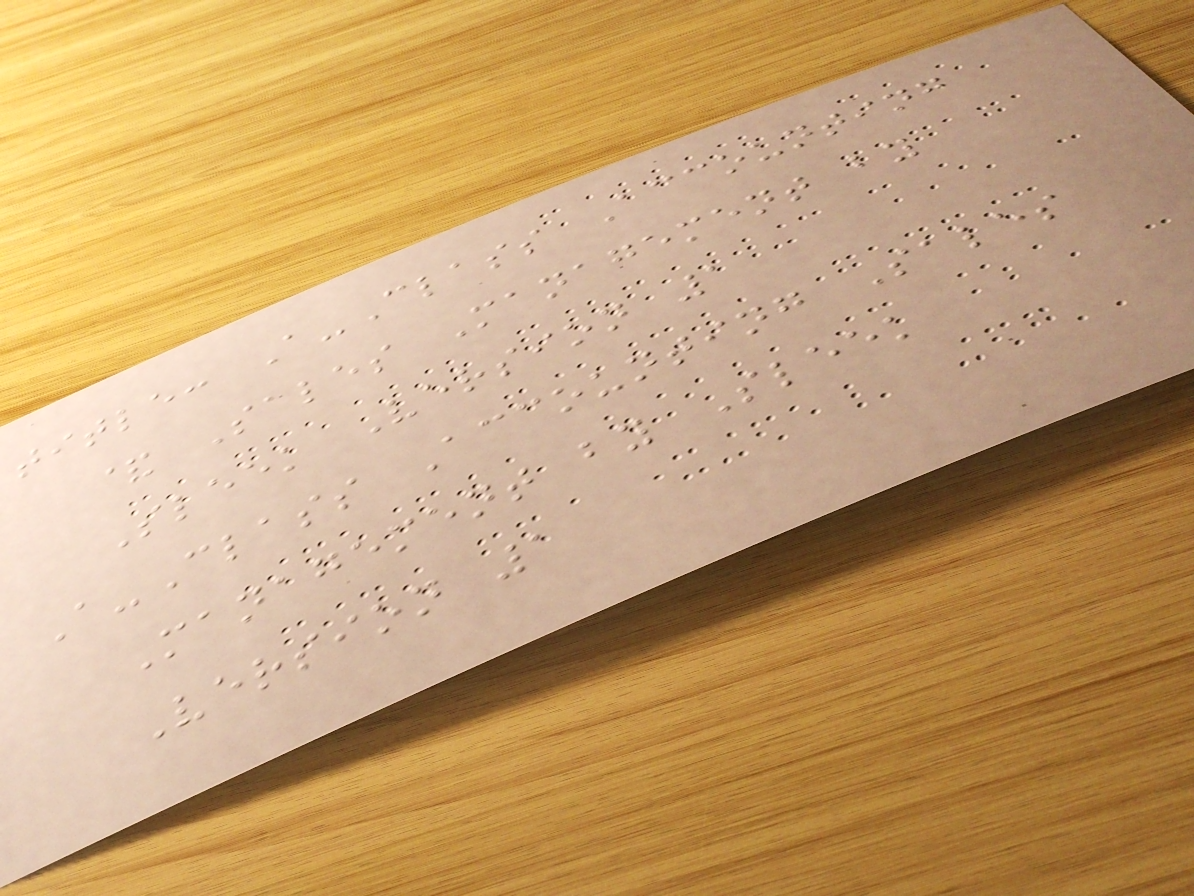title: A-Class Accounting
& Sales Management by
Sleek Version 1
A-Class Accounting Sales
Management by Sleek
Version 1
